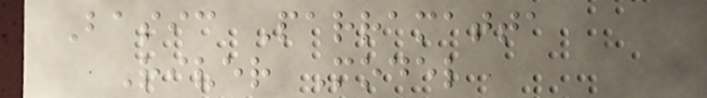Basic Parramatta
River Model
